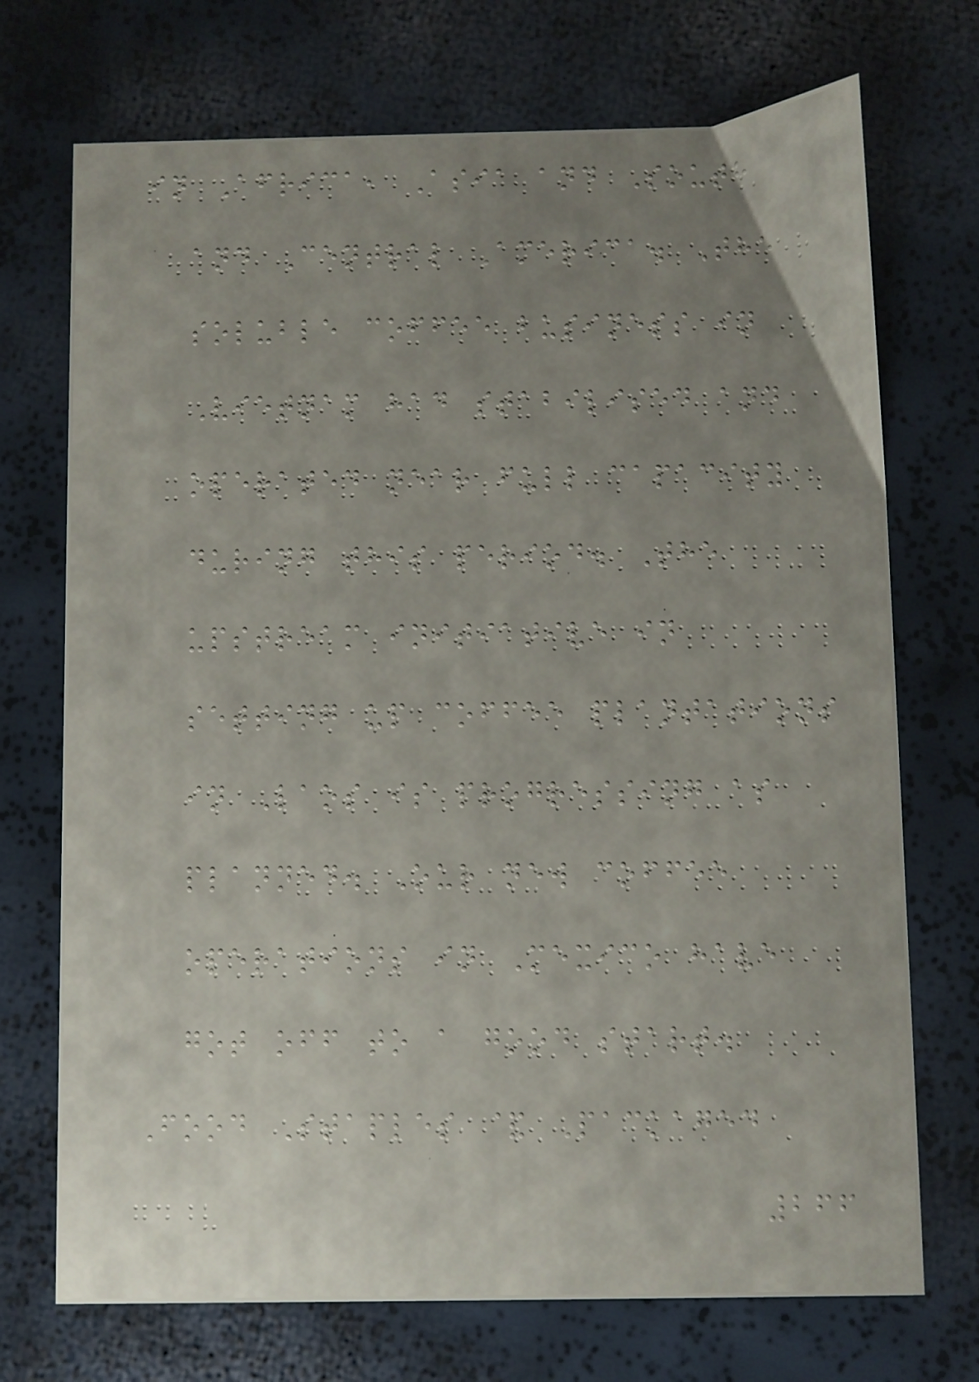in Africa, Asia and South
and Central America. The
soluble coffee business in
Vietnam had stabilised and
operated near full capacity
during this period. The
upstream initiative in
setting up coffee plantations
in Laos is progressing as
planned. Our new coffee
operations in Mexico have
got off to a good start.
Food Staples & Packaged
266
